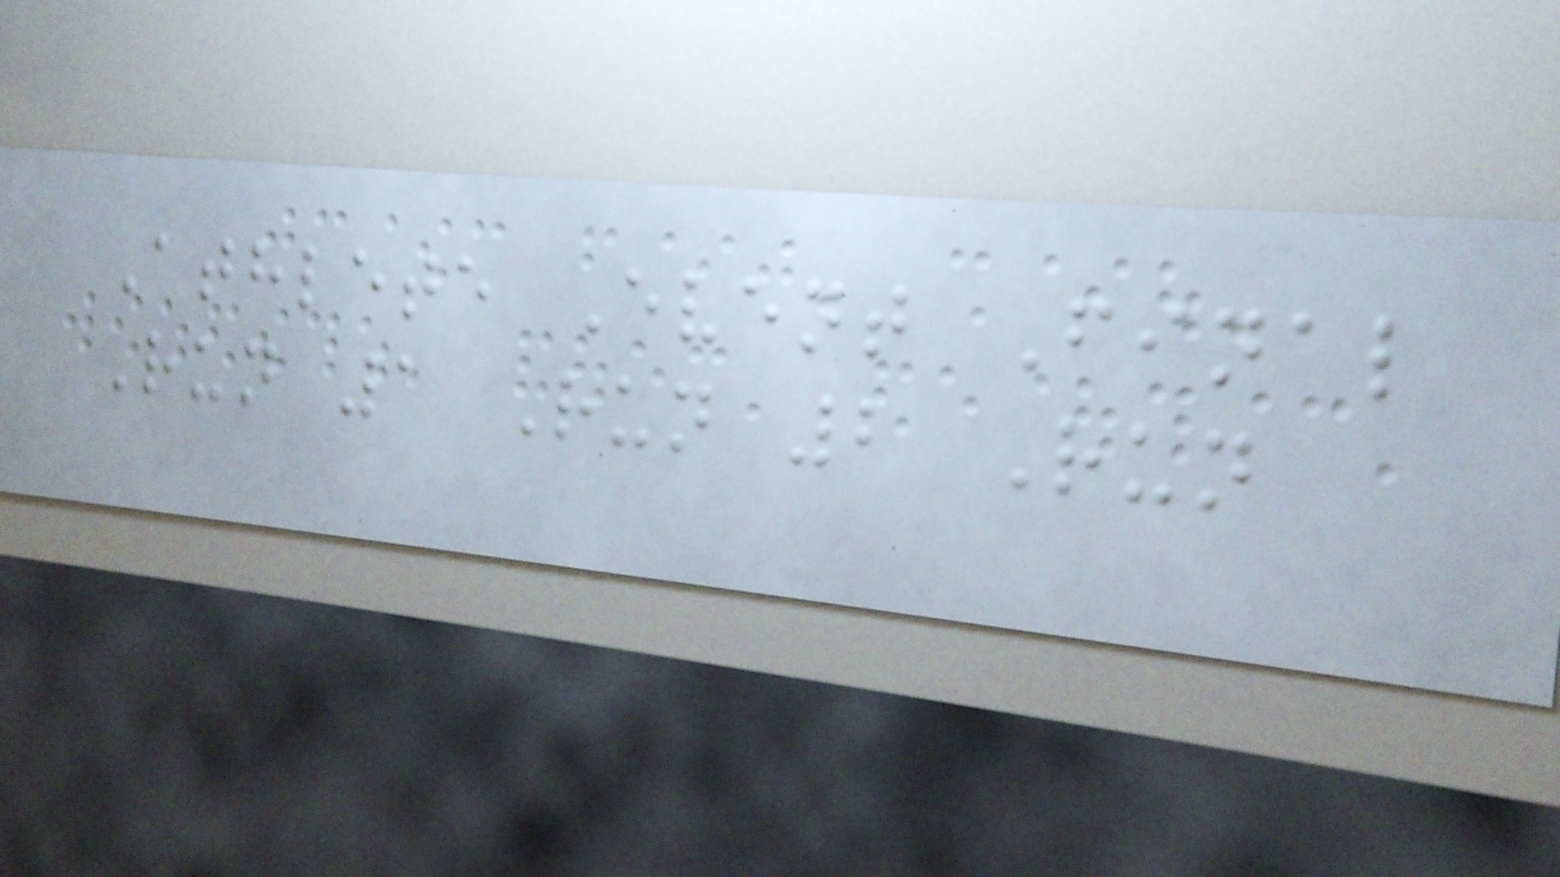Athlete Event Final
Run 1 Run 2 Run
